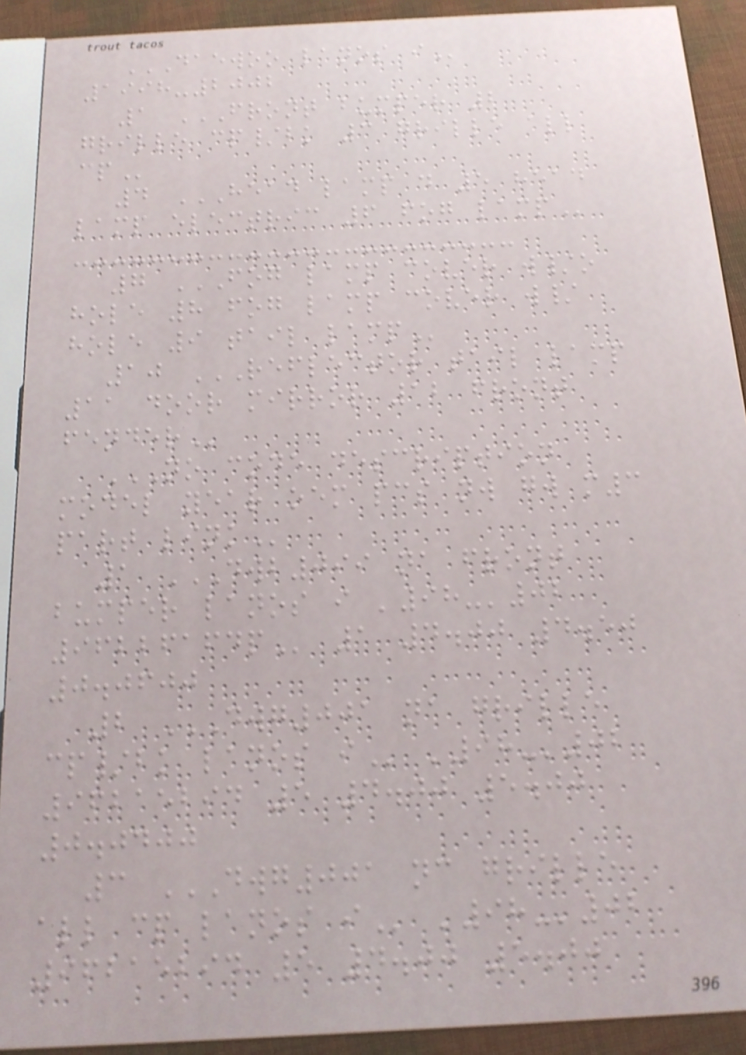DAEWOO LANOS I
1998-2002
1 FRONT BUMPER 2
GRILLE CP/BK 3 GRILLE ALL
CP
4 HEAD LAMP D 5 HEAD
LAMP ELECTRIC 6 FOG LAMP
7 FOG LAMP COVER W/O
HOLE 8 FOG LAMP COVER W/
HOLE 9 TAIL LAMP
10 REFLECTOR TAIL LAMP
11 DOOR MIRROR 12 FRONT
FENDER
NO CODE DESCRIPTION
MODEL YEAR OEM PCS NW GW M3
PART LINK
1 DWB099 NA FRONT
BUMPER LANOS I '98-'02
96226164P 1 4.00 4.50
0.0600
2 DWG001 NA GRILLE
CP/BK LANOS I '98-'02
96215294 5 4.00 5.00
0.0400
3 DWG001 NC GRILLE
ALL CP LANOS I '98-'02
96215294 5 4.00 5.00
